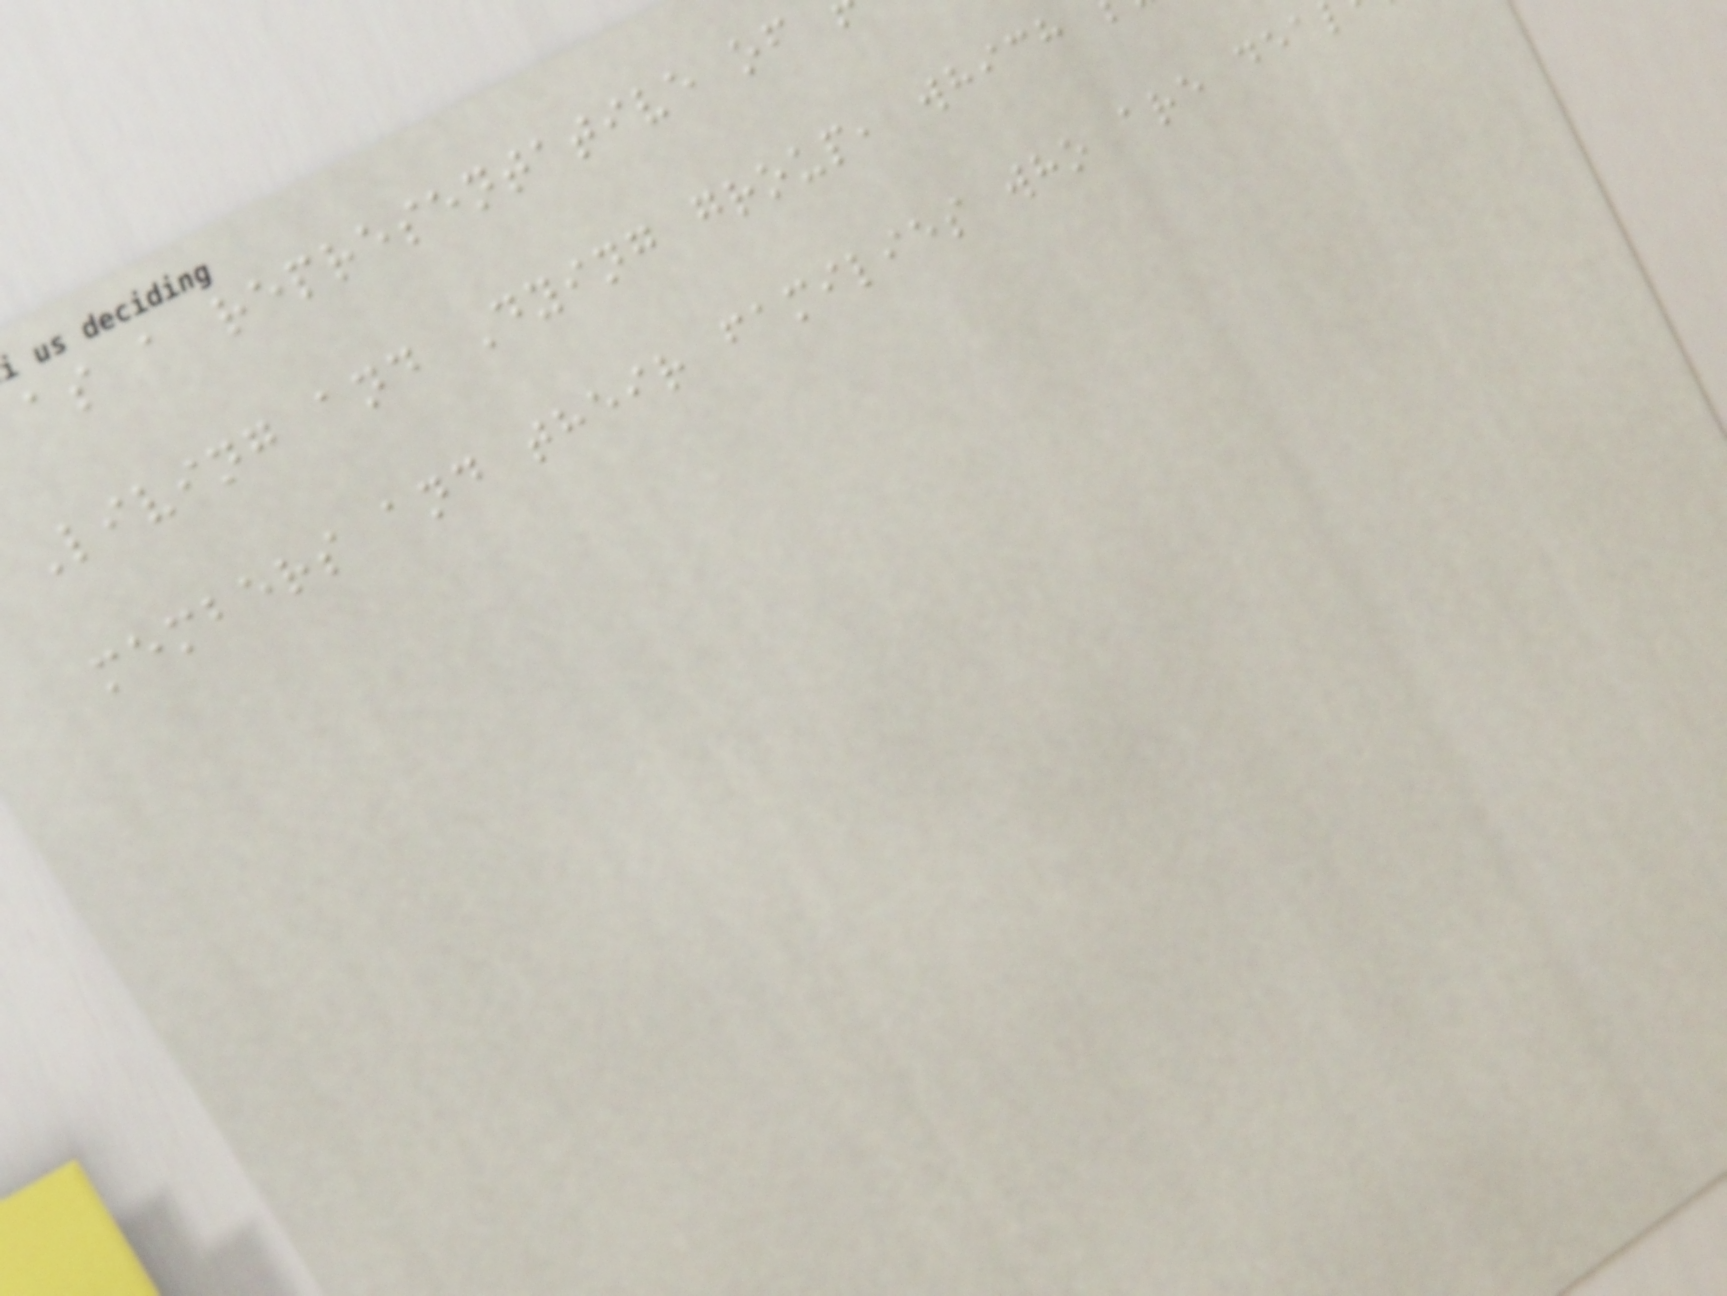as a representative of
Living and Dying group, which
members and their families who are dea
